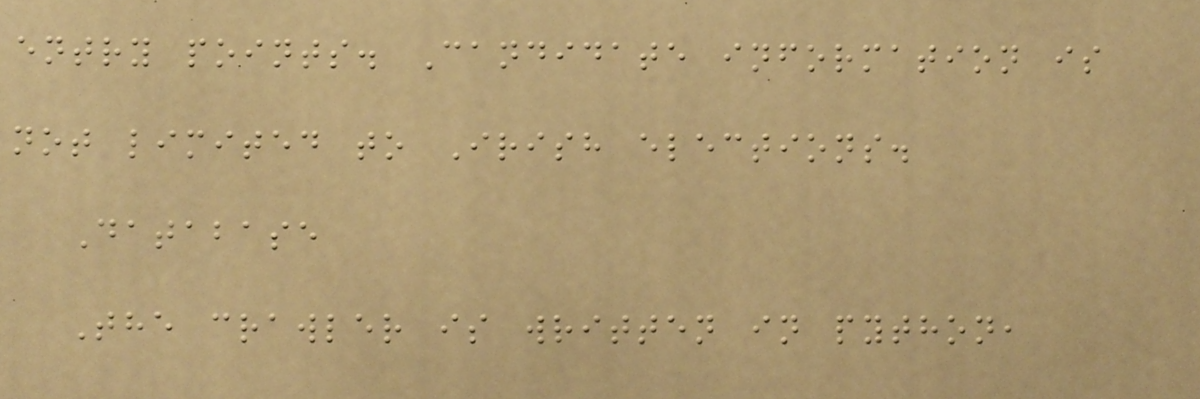entry points. Candidate information is
not limited to Irish elections.
Database
The crawler is written in python,
